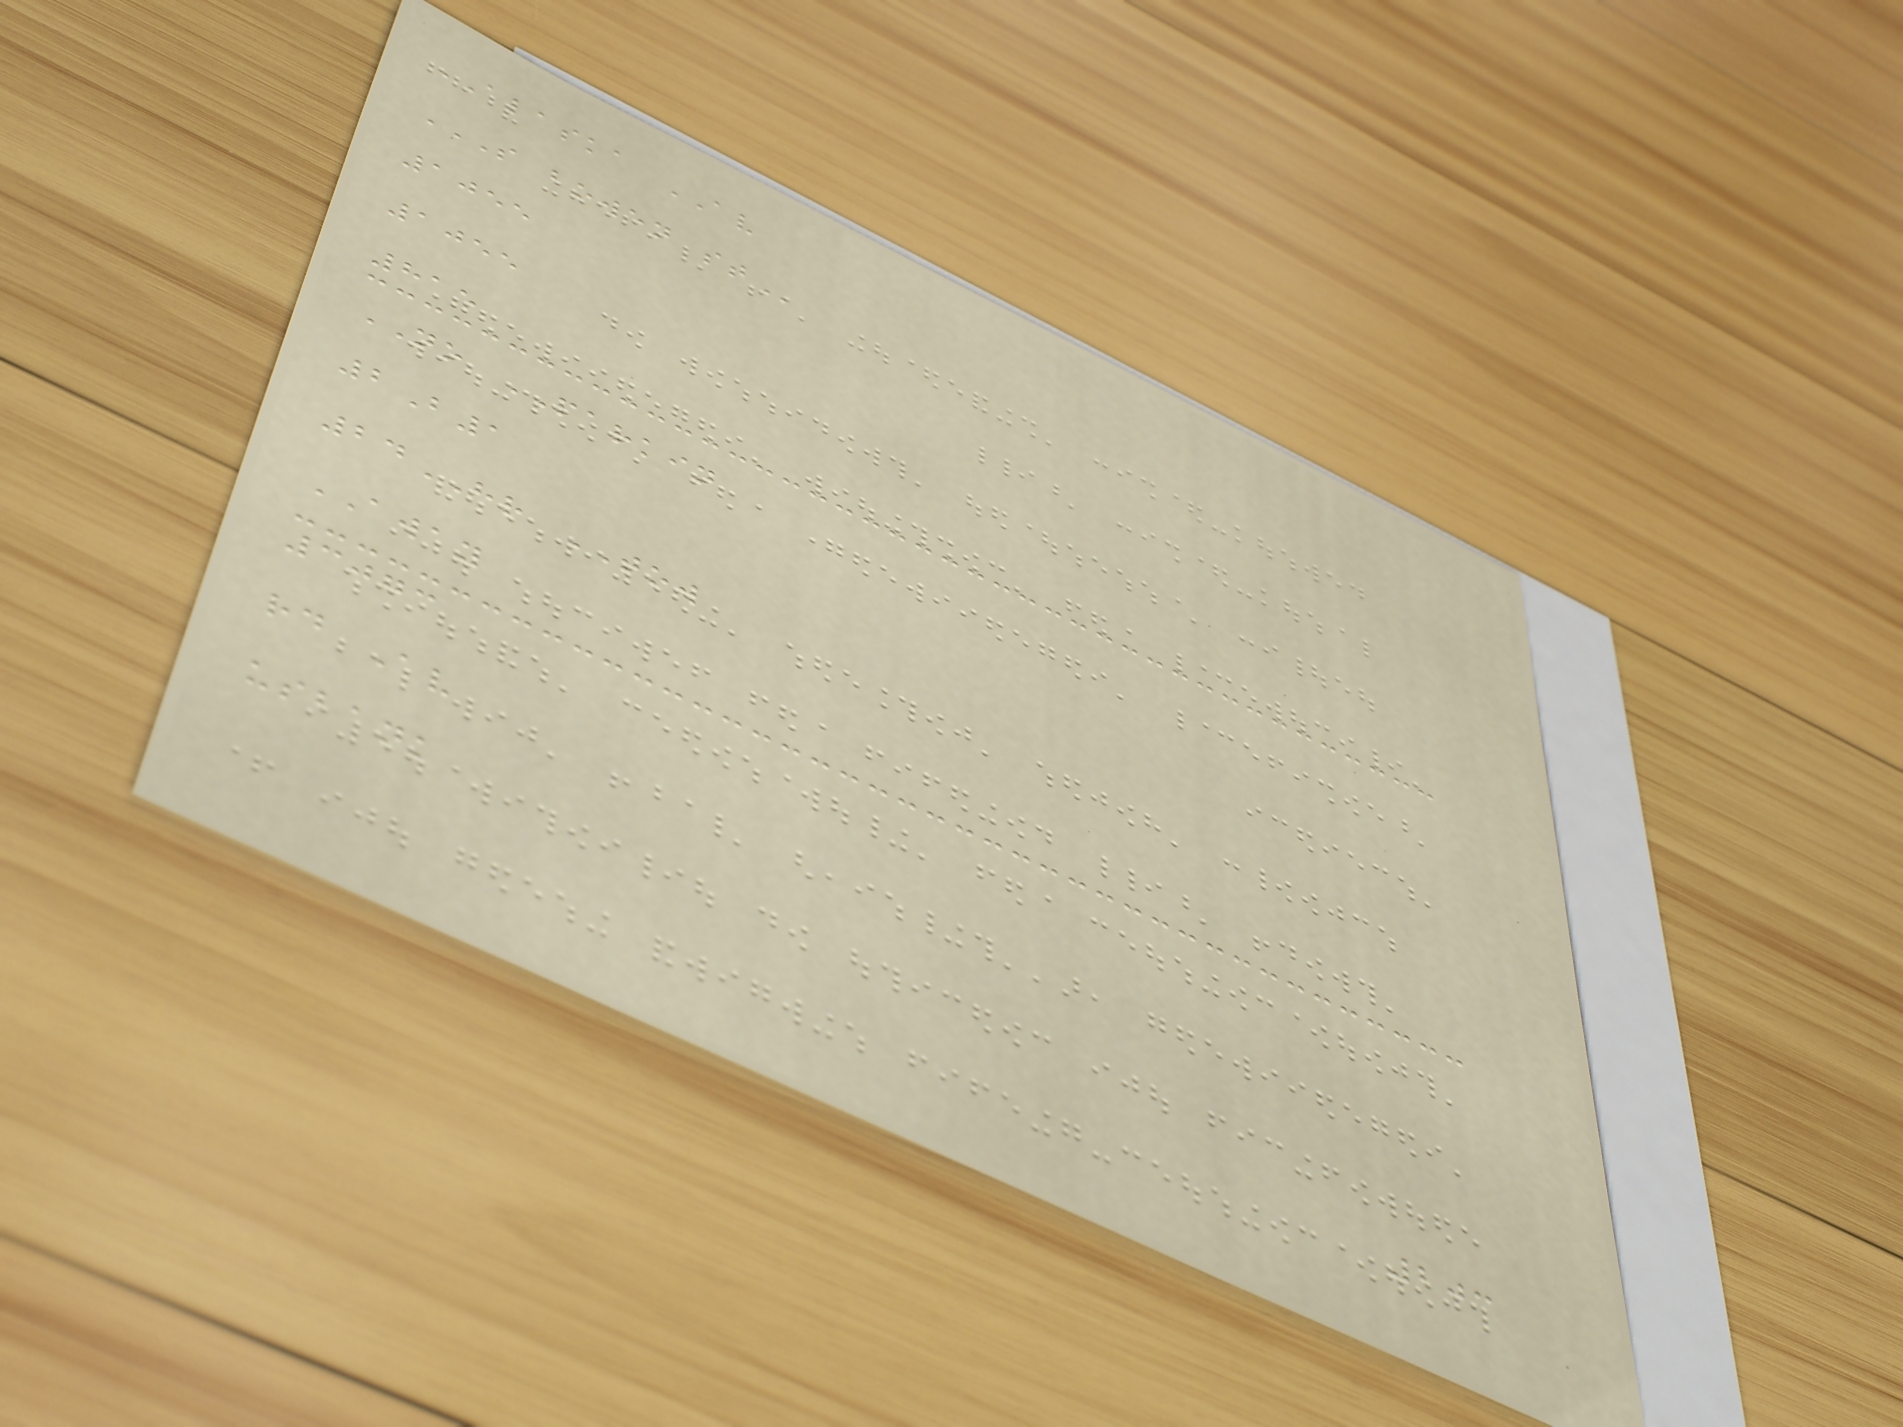ALASKA AV
S BOWEN ST
1055
1055
815
NO PARKIN
2B1
24HR TOW
AWAY
3073
rd Av
usbank
203
